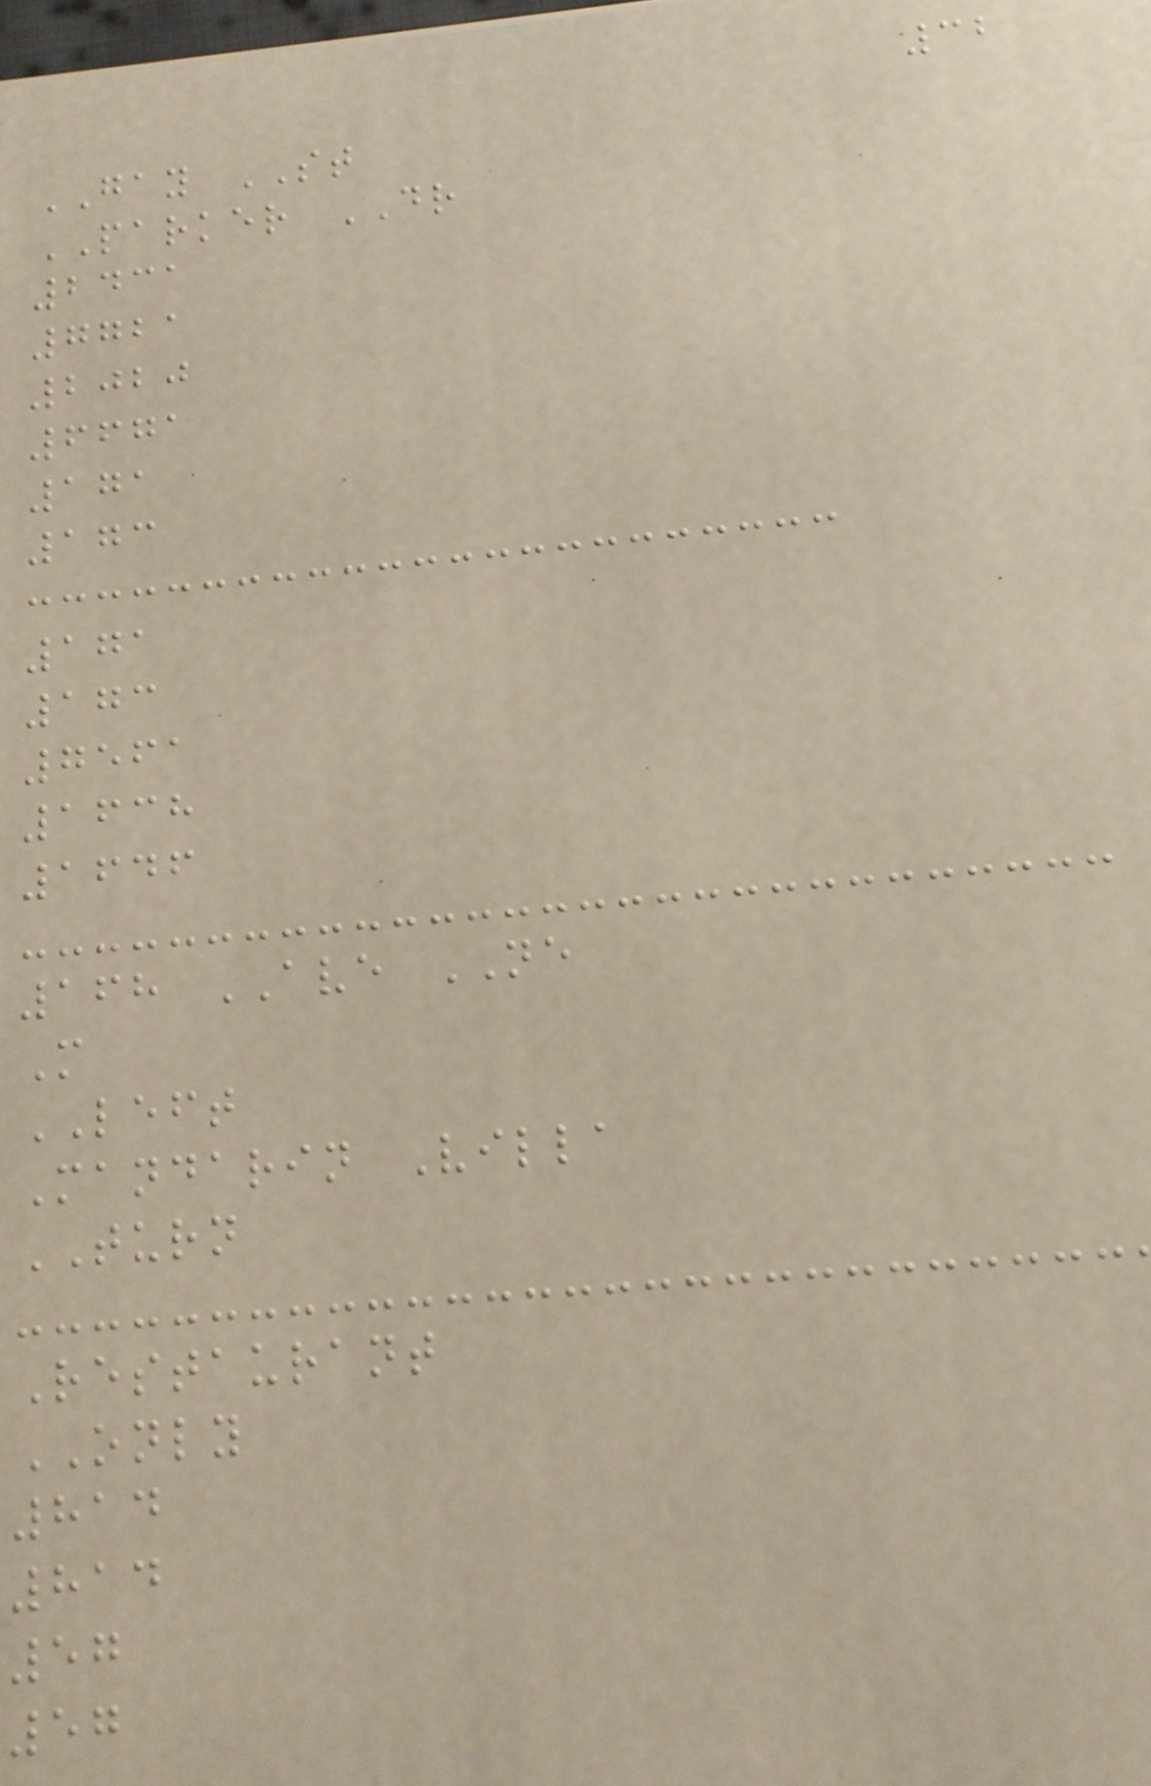32
GAY ST
PARKER DR
2431
7721
2020
6671
171
173
171
173
7561
1638
1646
168 AVE NE
M
LEFT
Mandarin Villa
TURN
Restaurant
ONLY
814
814
57
57
